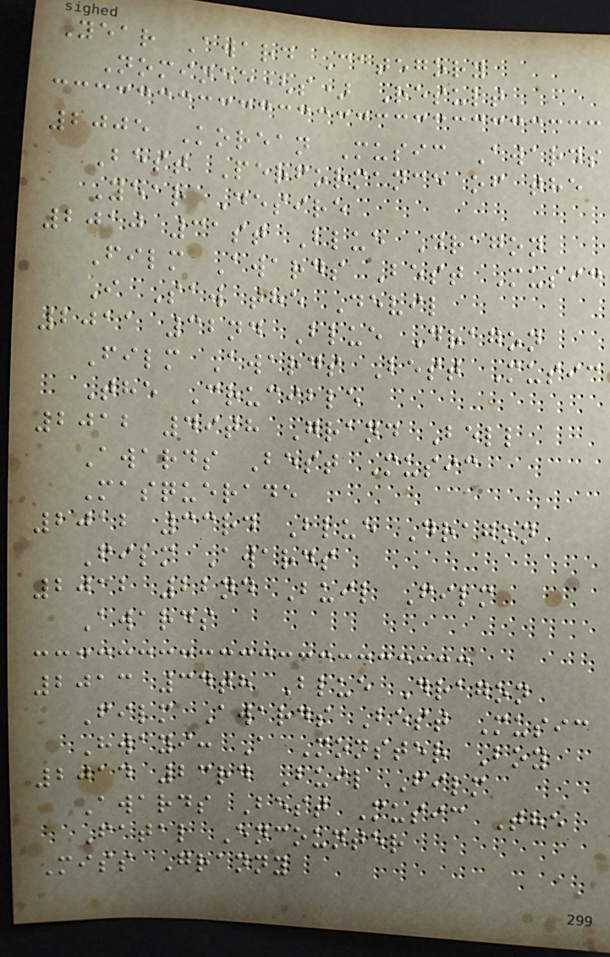Year Award Category
Nominee(s) Result
2005 Korean Music Awards
Best Performance of the
Year Desire
2010 31st Blue Dragon
Film Awards Best Music
I Saw the Devil
2011 32nd Blue Dragon
Film Awards Best Music
The Crucible
2012 49th Grand Bell
Awards Best Music
Masquerade
2012 33rd Blue Dragon
Film Awards
2012 22nd Buil Film
Awards
2013 34th Blue Dragon
Film Awards Best Music
Hwayi: A Monster Boy
2014 23rd Buil Film
Awards Best Music The
Fatal Encounter
Miss Granny
